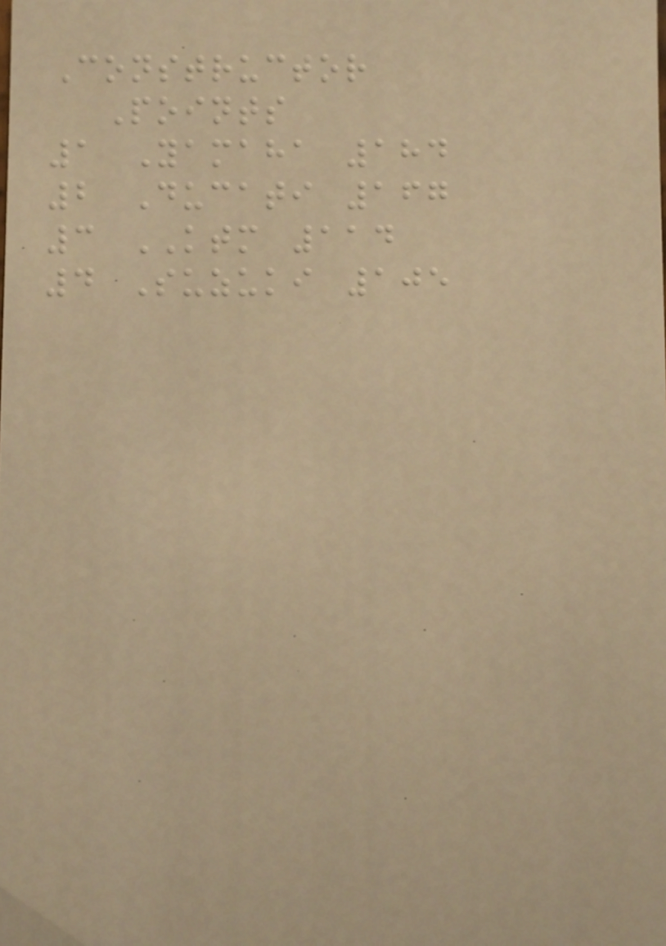Constructor
Points
1 Yamaha 184
2 Ducati 167
3 KTM 114
4 Suzuki 105
